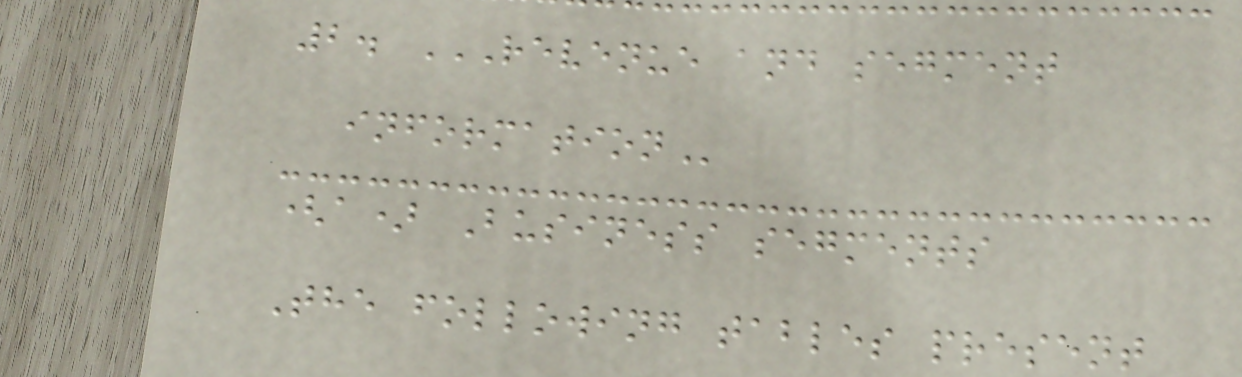2. REVENUE AND SEGMENT
INFORMATION
(a) Business segments
The following tables present
